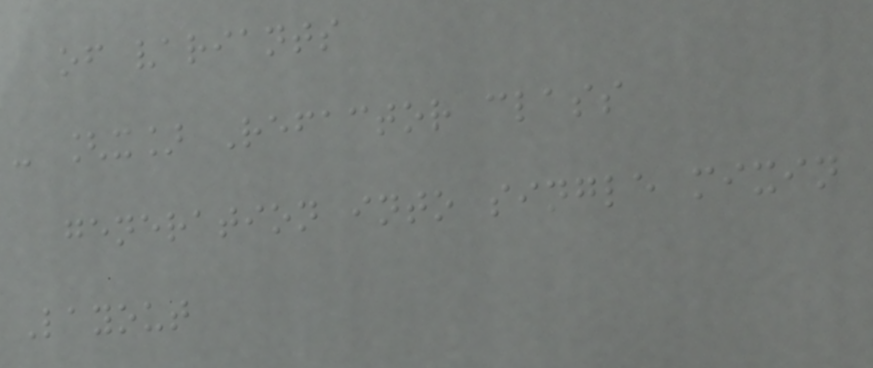of variants
- [x] Refactor class
generation into single mixin
Layout
